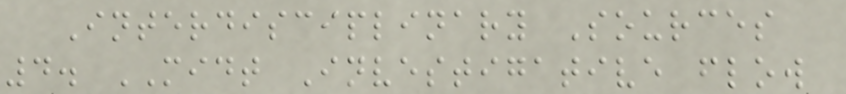Interdisciplinary Sources
4. MIDT Investigative flow
